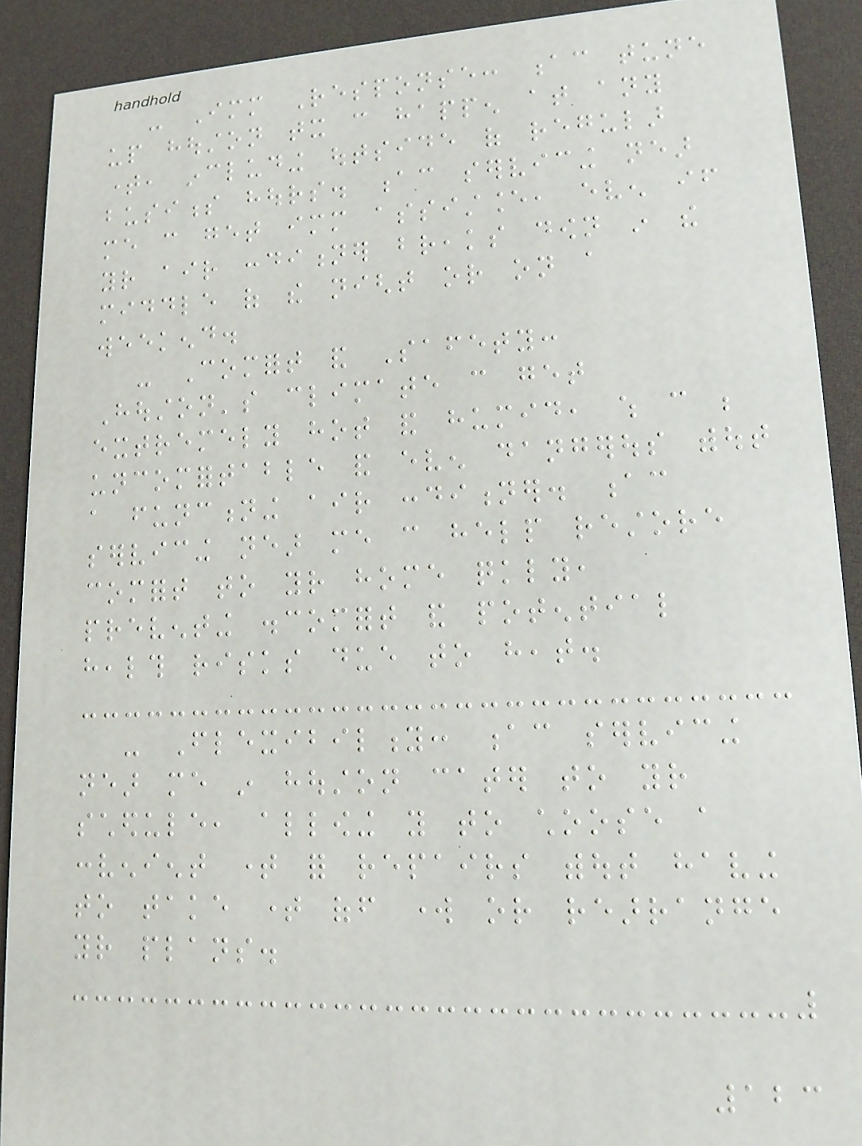- Immediate Response: ac tune
up houston tx can happen at any
time, including outside of regular
business hours. ac servicing near
me can get immediate assistance, even if
your air conditioner breaks down in the
middle of the night or on a
weekend.
- Comfort and Safety:
Houston's climate can get
extremely hot and humid, which can be
uncomfortable and even dangerous without
a functioning air conditioner. ac
servicing near me can help restore
comfort to your home quickly,
preventing discomfort and potential
health risks due to heat.
- Flexibility: ac servicing
near me in houston cater to your
schedule, allowing you to choose a
convenient time for repairs without having
to take time off work or rearrange
your plans.
123
